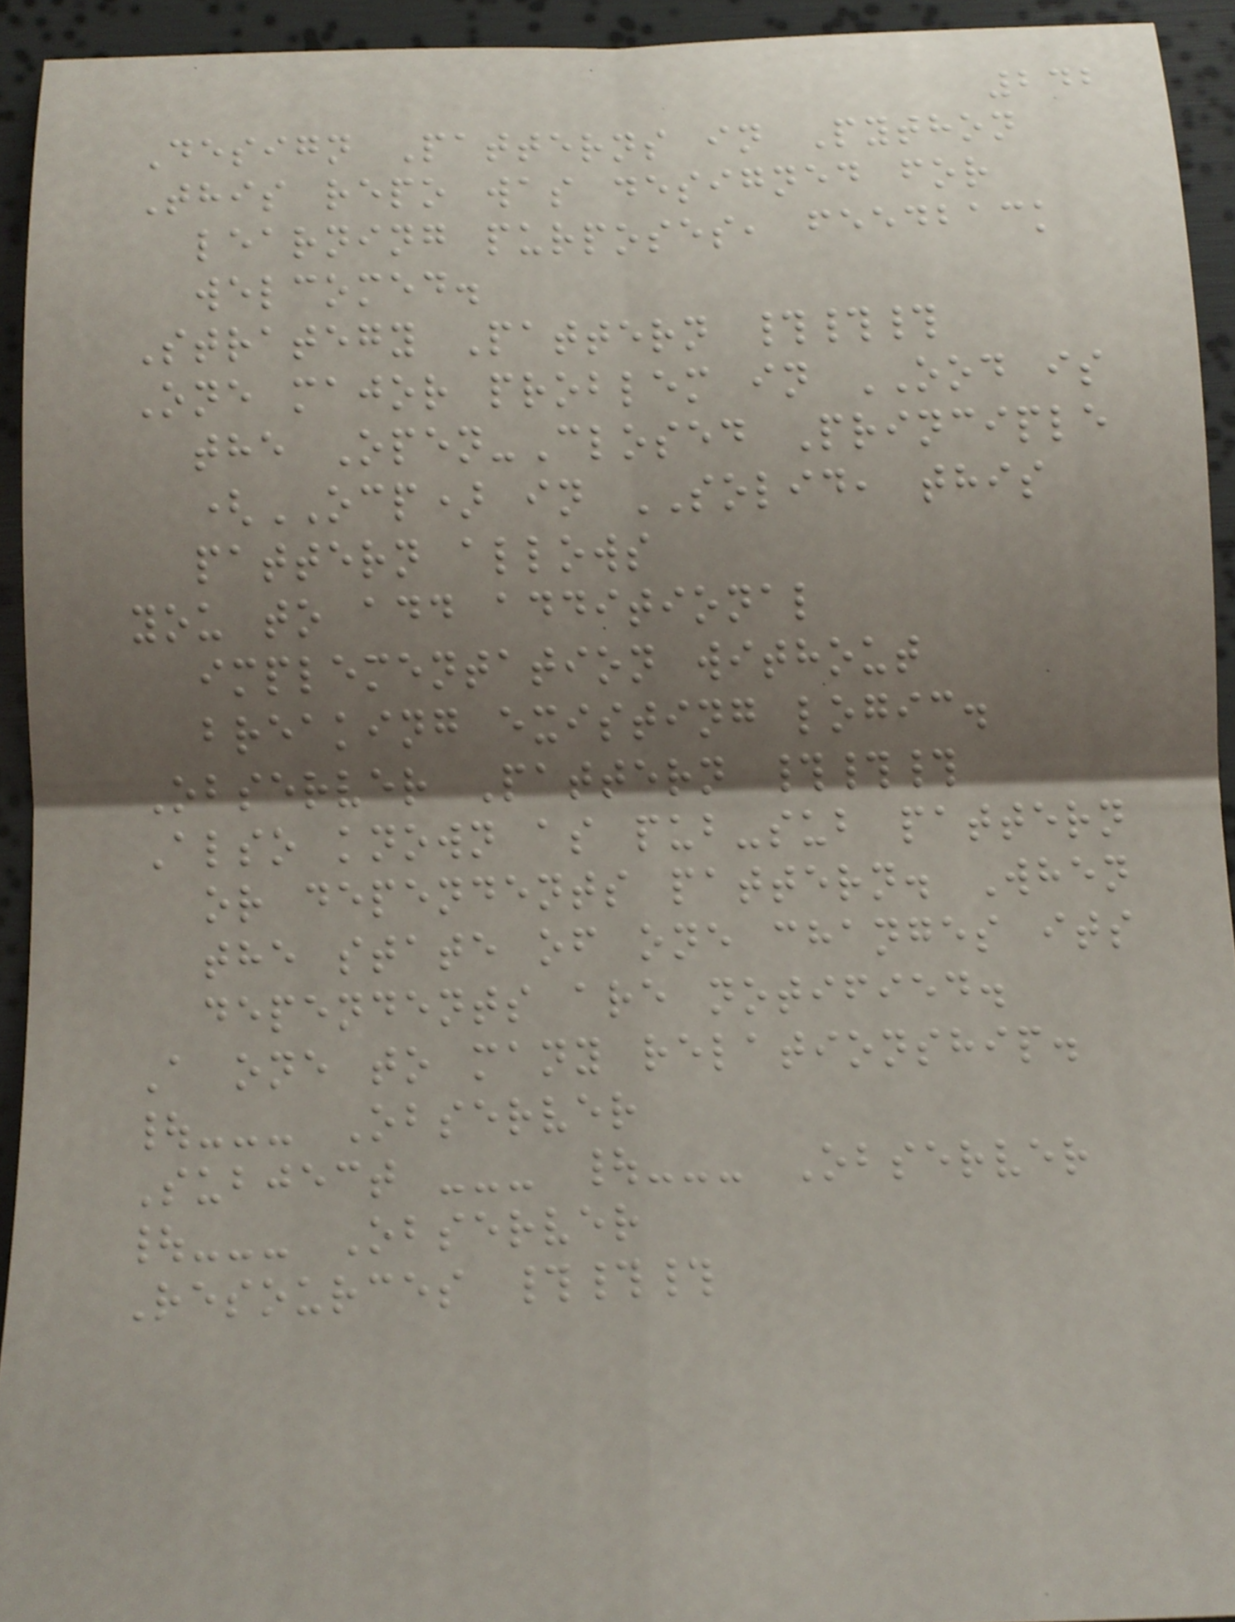242
Design Patterns in Python
This repo was designed for
learning purposes, feedback
welcomed.
Strategy Pattern ###
One major problem in OOD is
the Open-Closed Principle
(OCP) in SOLID, this
pattern allows
you to add additional
implementation without
breaking existing logic.
Observer Pattern ###
Also known as pub-sub pattern
or dependents pattern. When
the state of one changes its
dependents are notified.
A one to many relationship.
|--- Observer
Subject --- |--- Observer
|--- Observer
Resources ###
